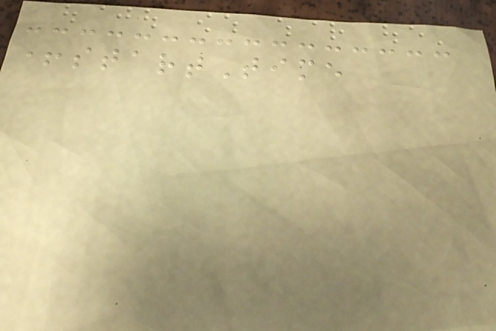+startTime
